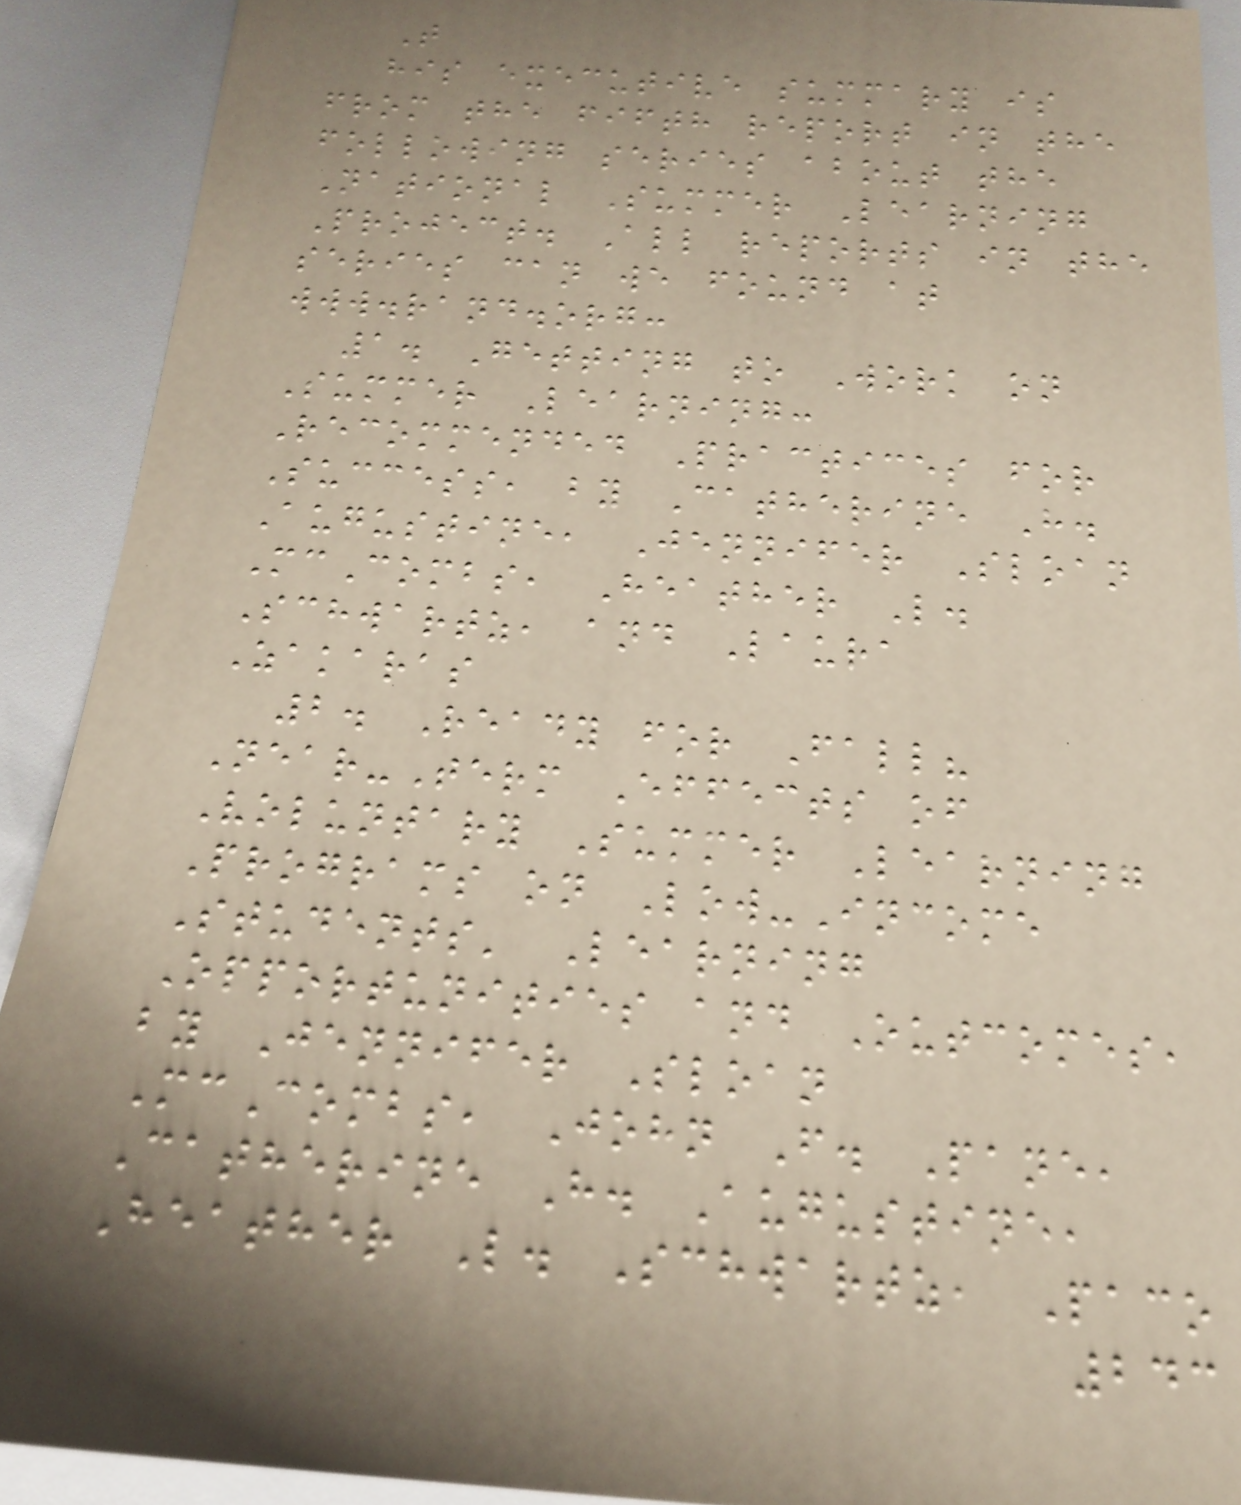T
his executive summary is
from the fifth report in the
following series about the
National Summer Learning
Project. All reports in the
series can we found at
www.rand.org:
1. Getting to Work on
Summer Learning:
Recommended Practices for
Success, by Catherine H.
Augustine, Jennifer Sloan
McCombs, Heather L.
Schwartz, and Laura
Zakaras
2. Ready for Fall?
Near-Term Effects of
Voluntary Summer Learning
Programs on Low-Income
Students' Learning
Opportunities and Outcomes,
by Jennifer Sloan
McCombs, John F. Pane,
Catherine H. Augustine,
Heather L. Schwartz, Paco
243
